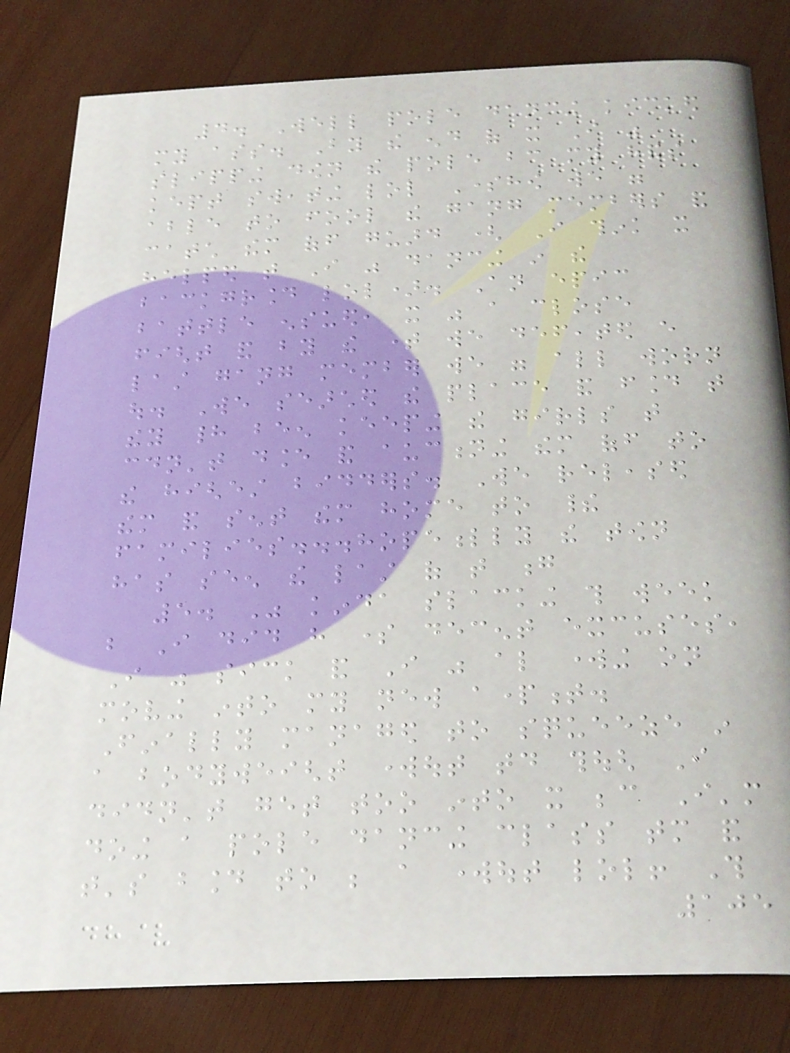4. Well pole dancing kicked
my ass. By the end of it I was
slipping down the pole bc my hands
kept sweating lol Somehow we were
able to fool the gang members and
catch them off guard ( I think it
helped that I was dancing in the
background lol). An epic
battle ensued, it was a close
fight and by the time we defeated every
last gang member we were all worn
out. We searched the place and found that
they had been keeping the girls that
couldn't dance and auctioning them off to
the highest bidders. We released
them and sent them home to their
families...hopefully the town
has seen the last of that g
5. Was kinda slacking this week
but I did have some decent excuses,
I was sick and I was also working on
moving into my new apartment.
Finally managed to squeeze in
a bodyweight workout today though I
didn't get too into it because I'm
doing a pole dancing class tomorrow and
that's bound to be a workout lol! This
105
